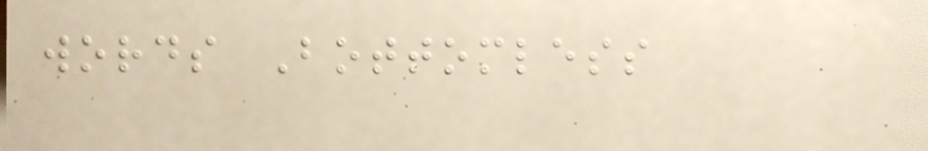words Bottomless
